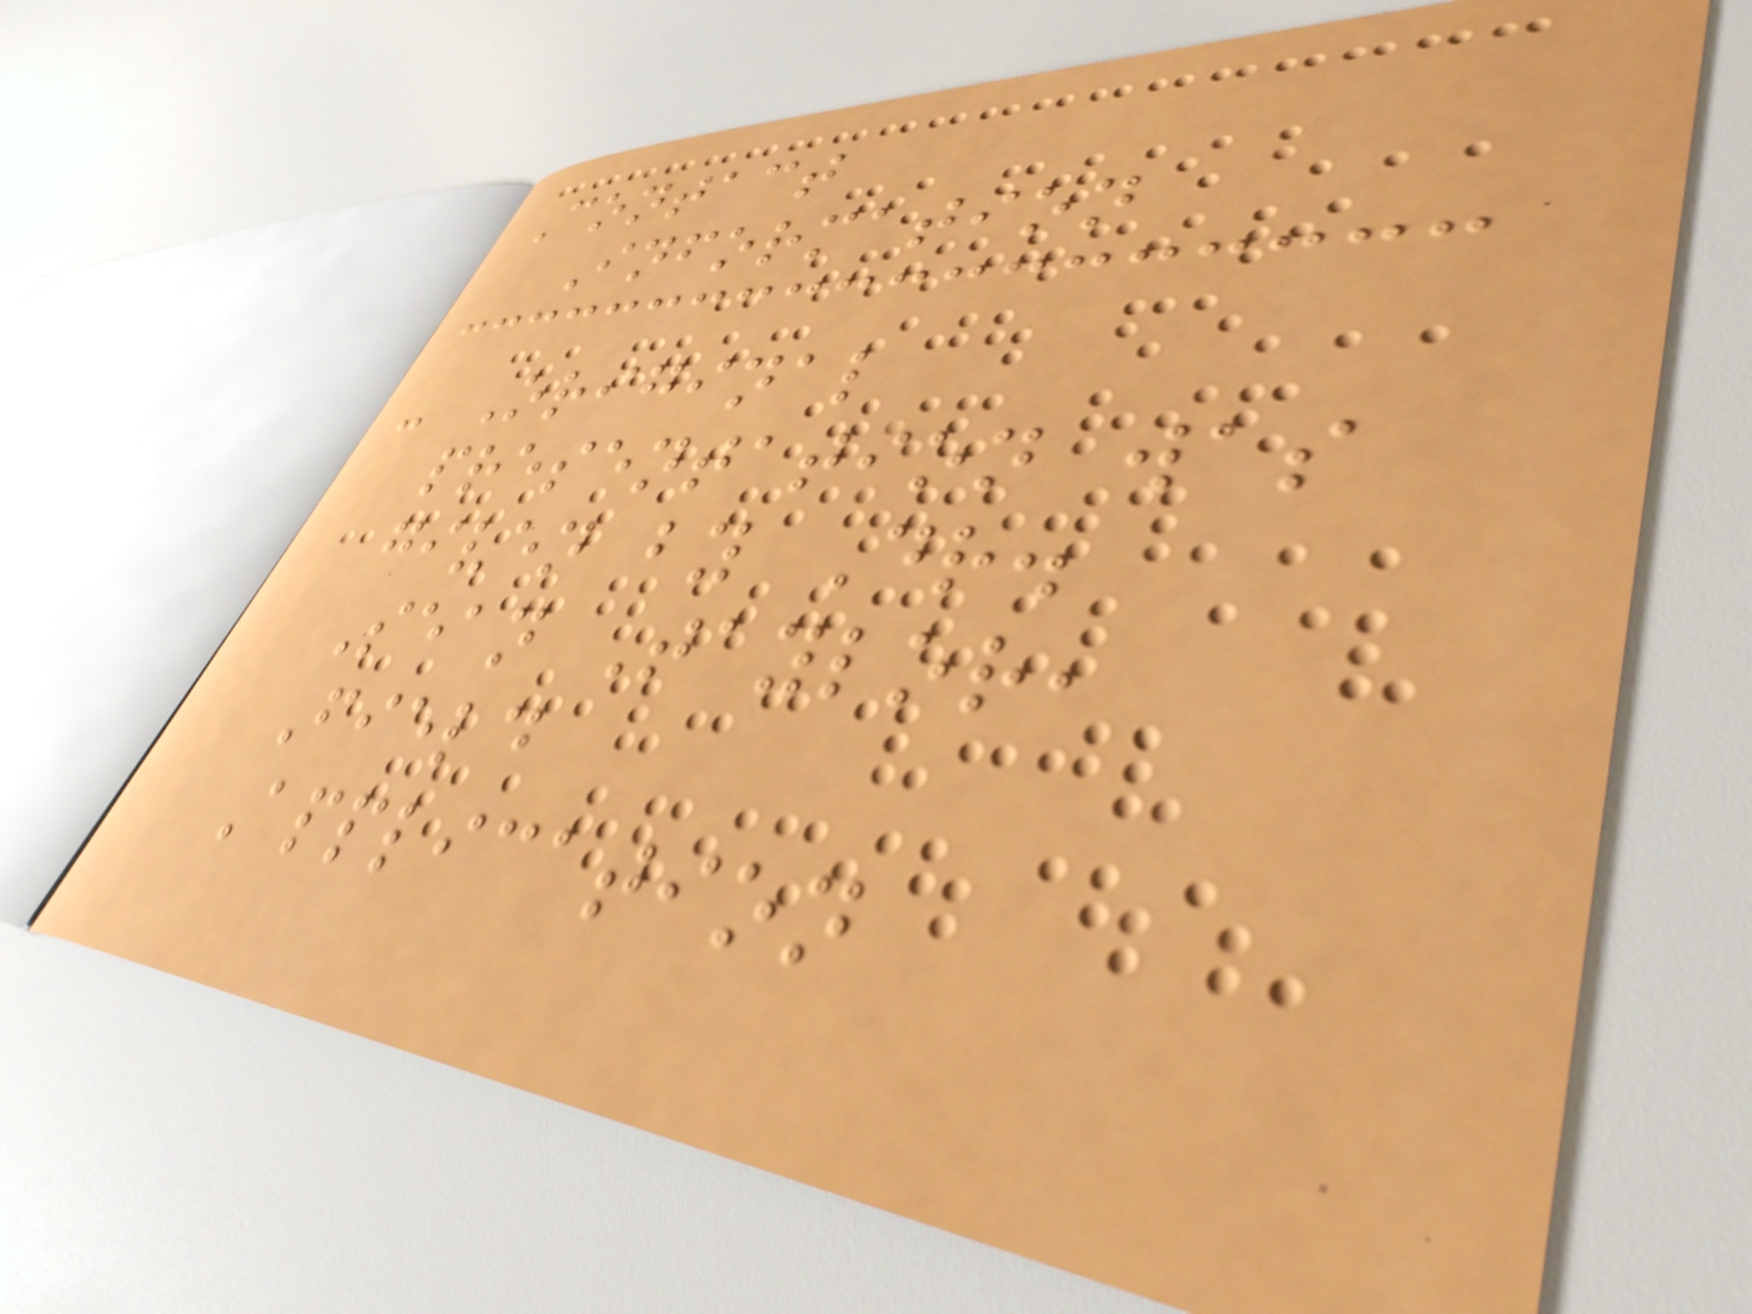Contact
Information
- Original
presentation was
given by Dr.
Sean Taylor,
Field
Application
